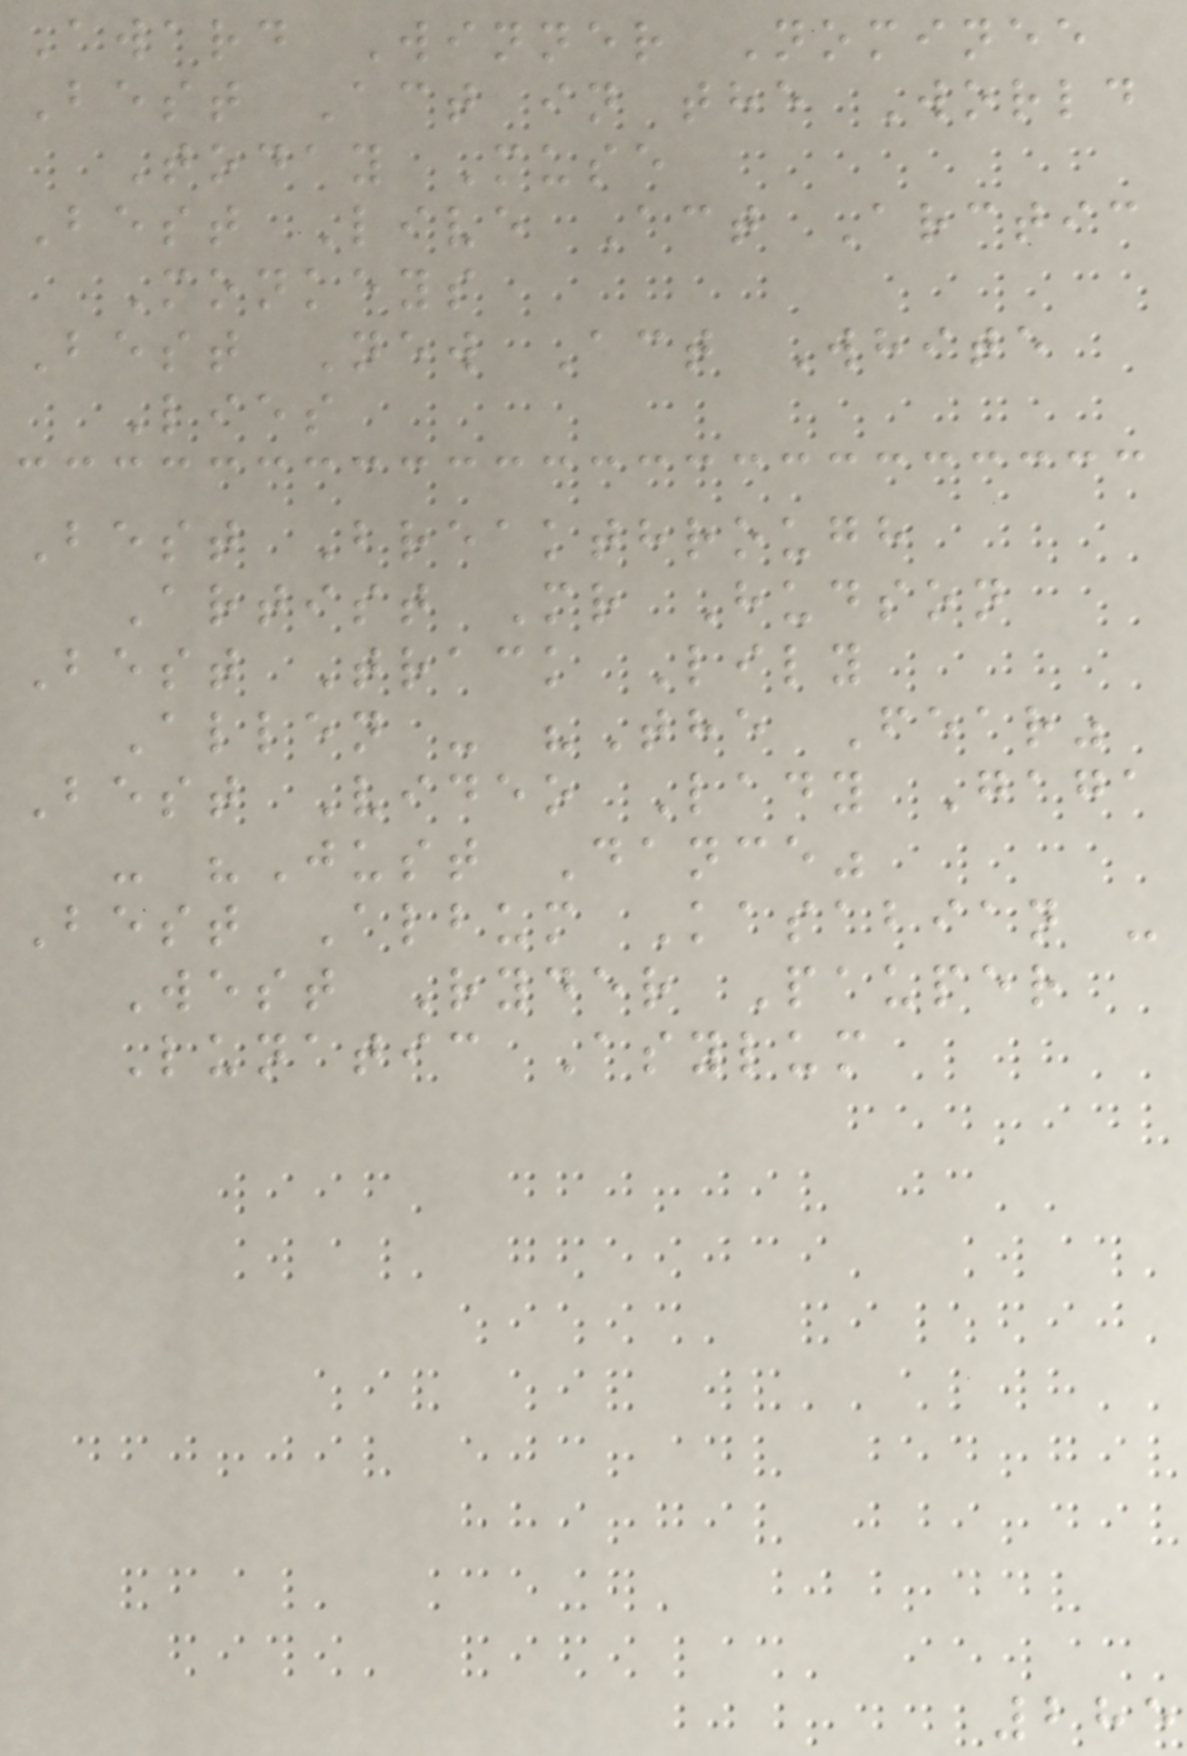Award Winner Nominee
Best Act in the World
Today Muse
Best Live Act Arctic
Monkeys
Best New Act White
Lies
Best Breakthrough
Artist Mr Hudson
Best Track Lily
Allen - "The Fear"
Best Video Lady Gaga
- "Just Dance"
Best Album Kasabian -
West Ryder Pauper
Lunatic Asylum
285
